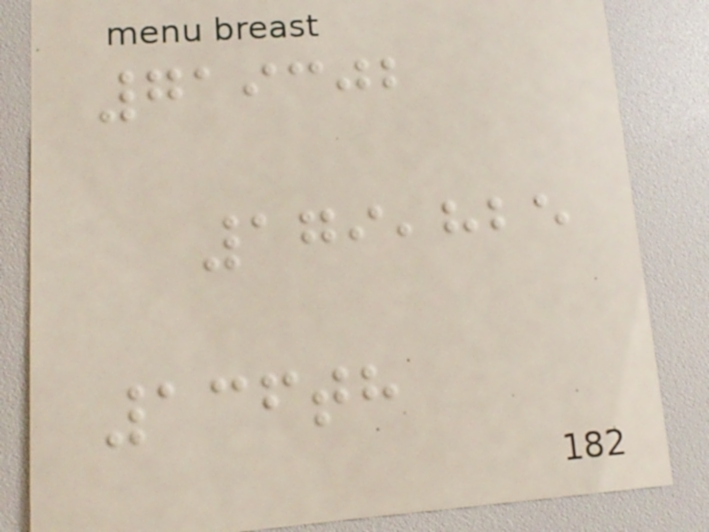719302
179,825
136th
